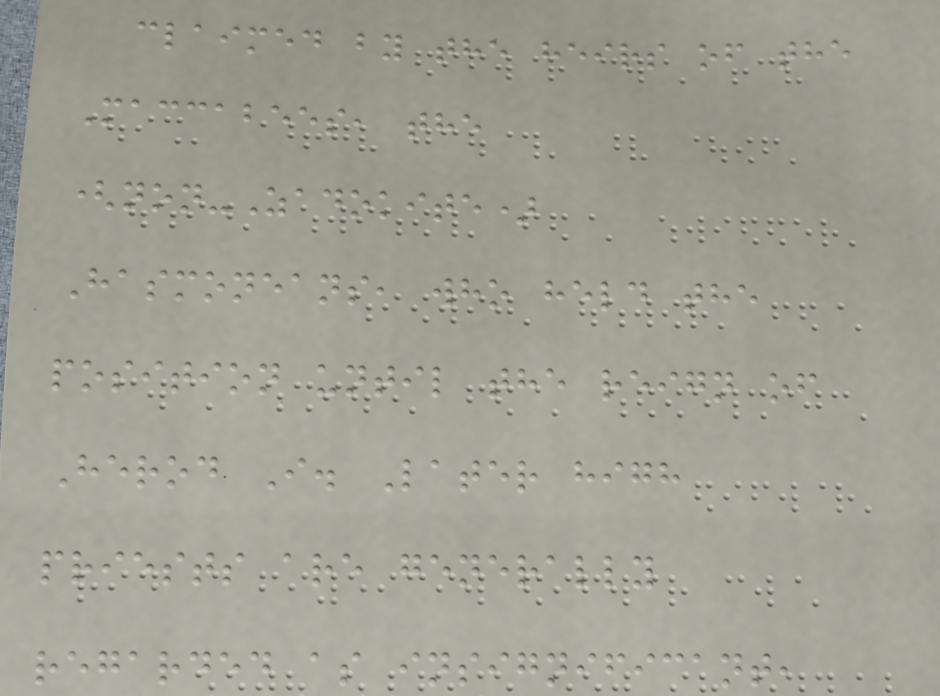claimed by the heirs of the
Maccabees, the
(non-Zadokite)
Hasmoneans, who held the
position until the reign of
Herod I. Later high
priests are generally
regarded as insignificant,
